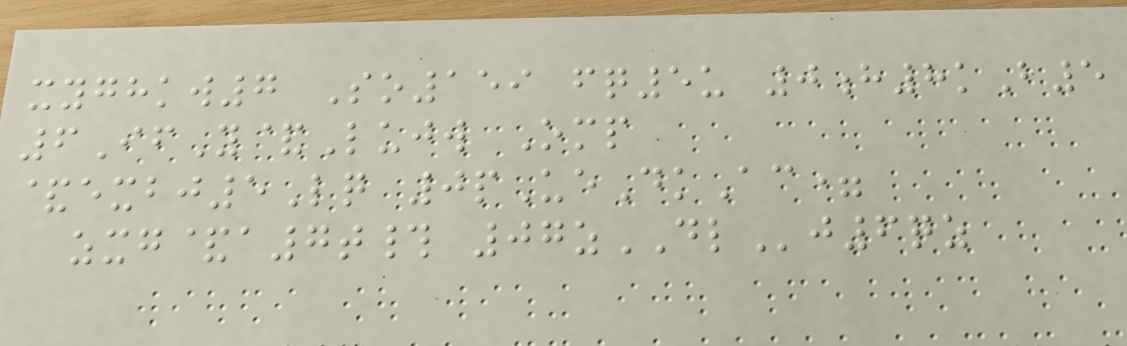xyghkw7 So159 fq5u 0h8kB5
6IfY&Lujw Omp
&exbj5Lq 0pUeDkAc=
zxg&a7t# 07zDLj6qz
